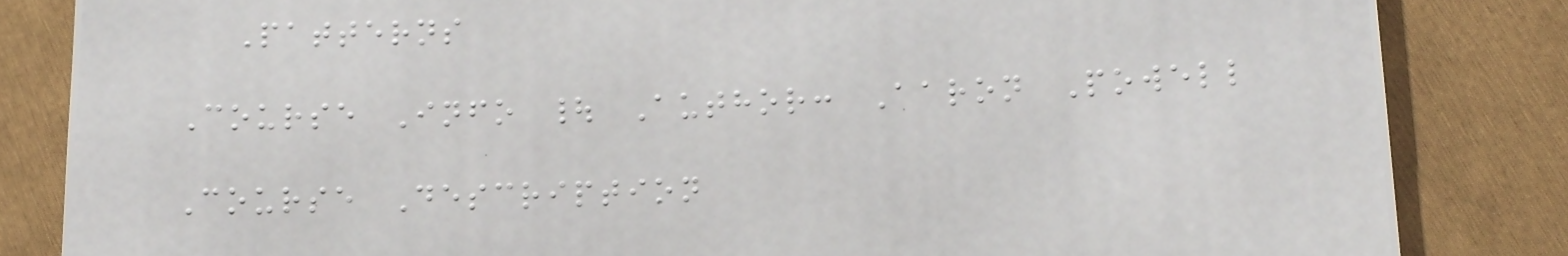Patterns
Course Info | Author: Aaron Powell
Course Description
